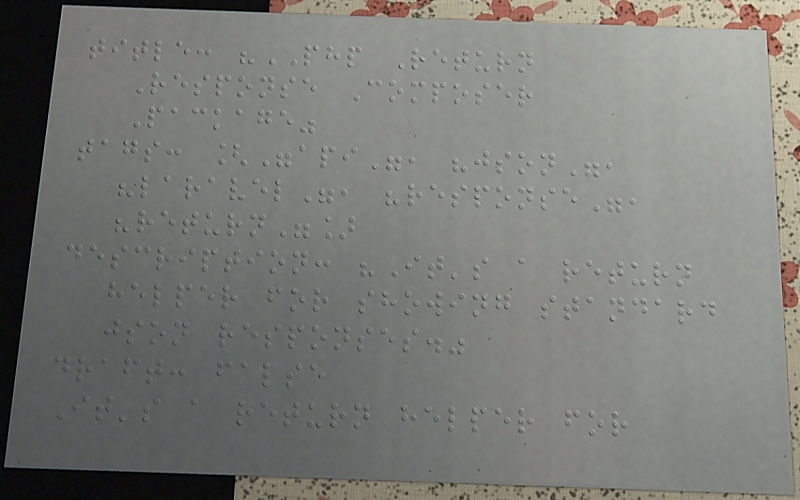title: "PHP Return
Response Composer
Package"
tags: ["api", "json",
"laravel", "response",
"return"]
description: "It's a return
helper for showing standard
json responses."
draft: false
It's a return helper for
